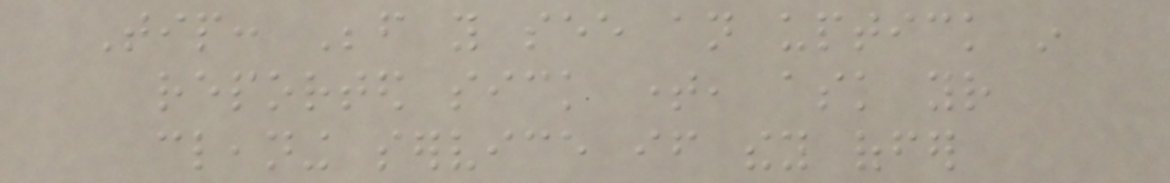Tip: Before you see an uptick in
reported sick time, ask your
cleaning service if they offer
